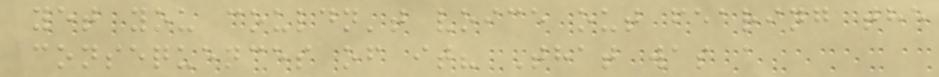yet you couldn't voice out fearing the
consequences of it? That was a
